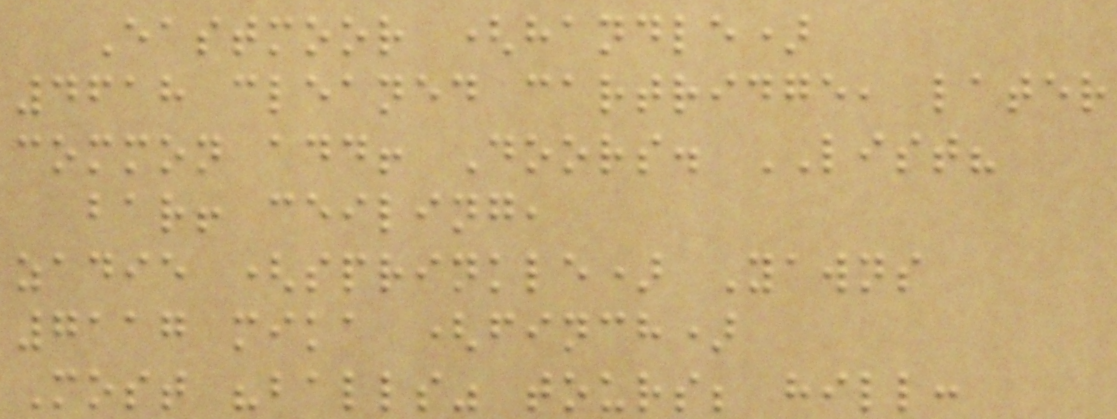Eastmoor (handle)
4618 cleaned cartridge, later
common add! Doors. LIST?
bar! ceiling,
zadie (sprinkle) Yawns
7117 mika (finch)
Most "balls" tours; hill:
